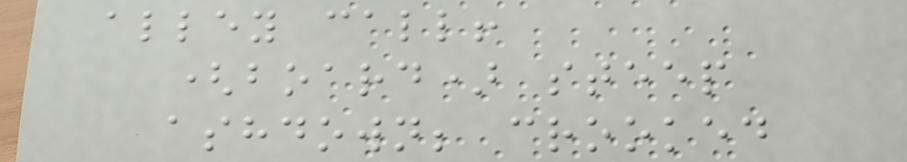alley call!
(board) steep
ashdown; crooked
